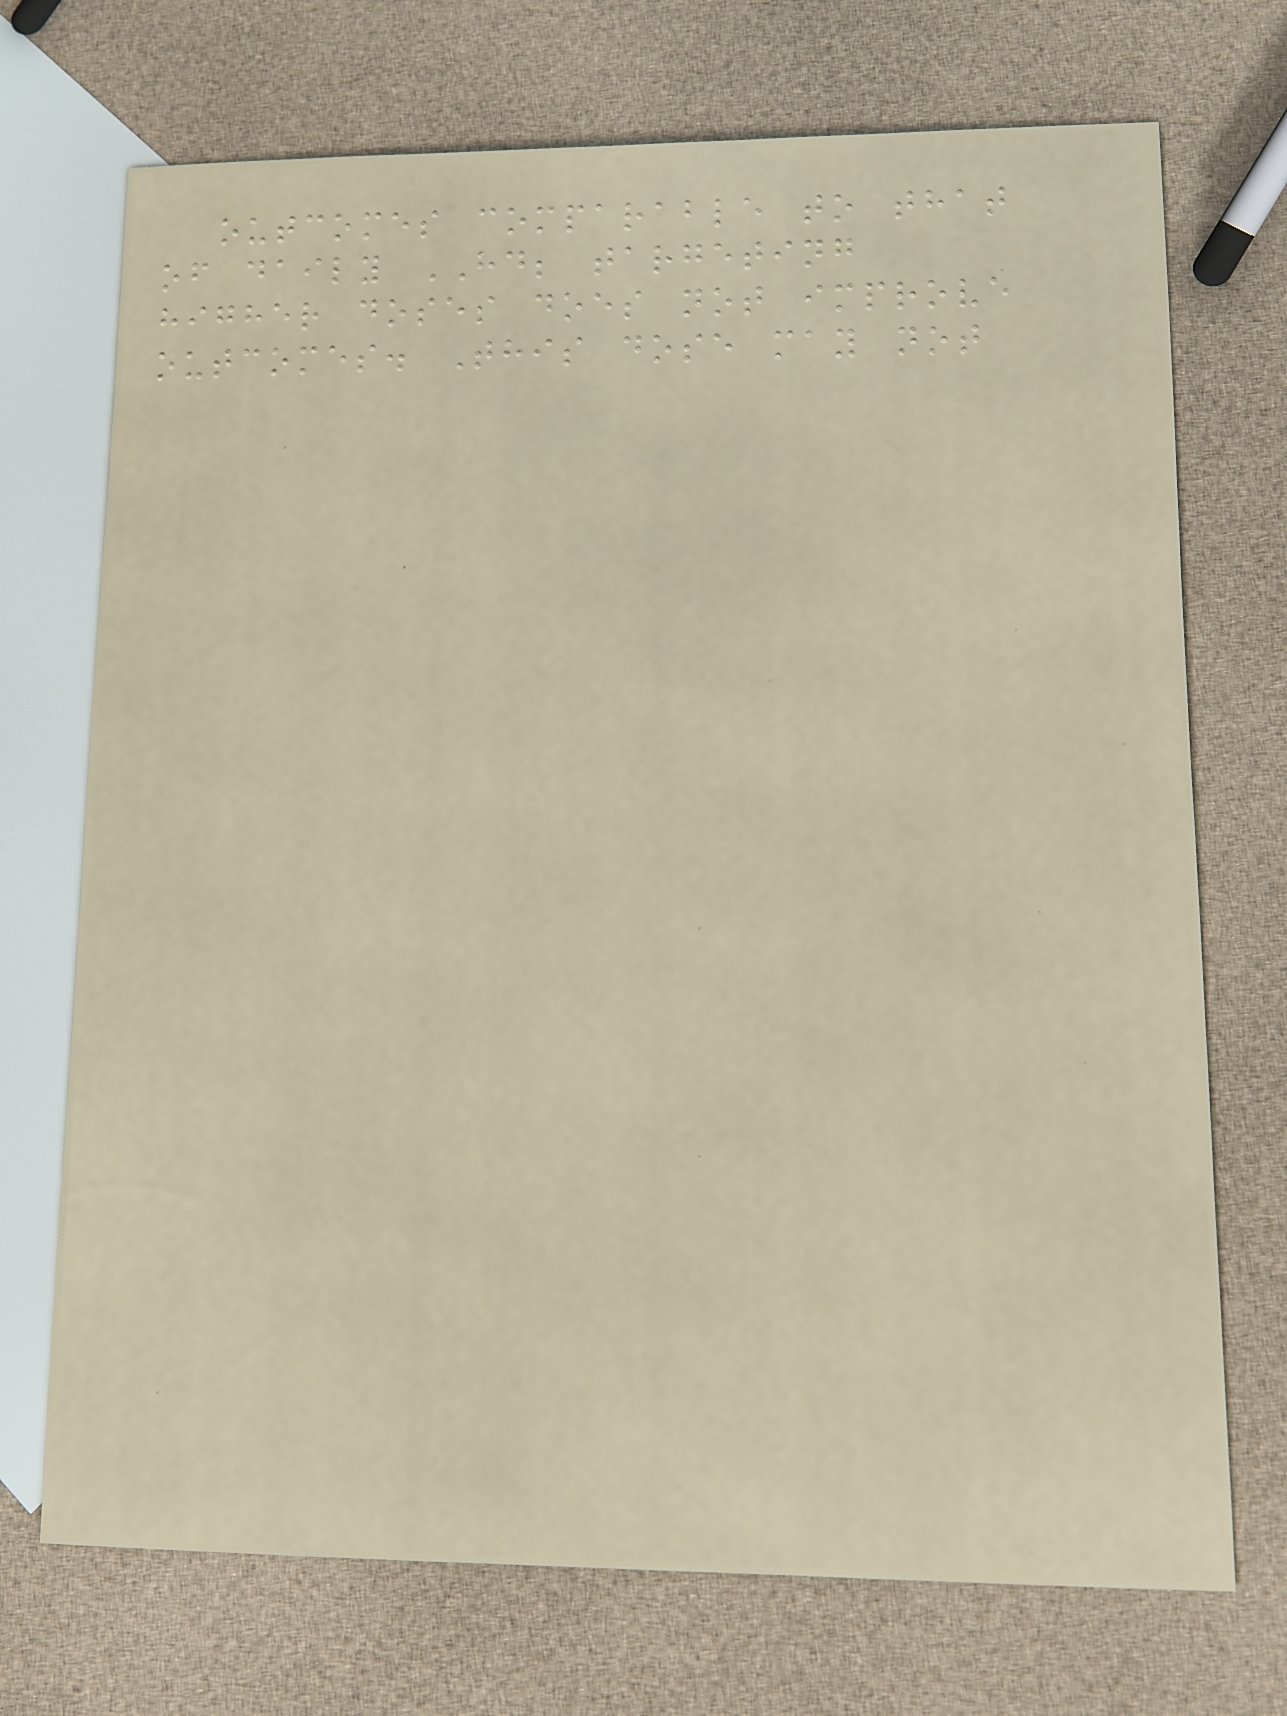outcomes comparable to that
of daily HD; targeting
higher doses does not improve
outcomes. This dose may not
